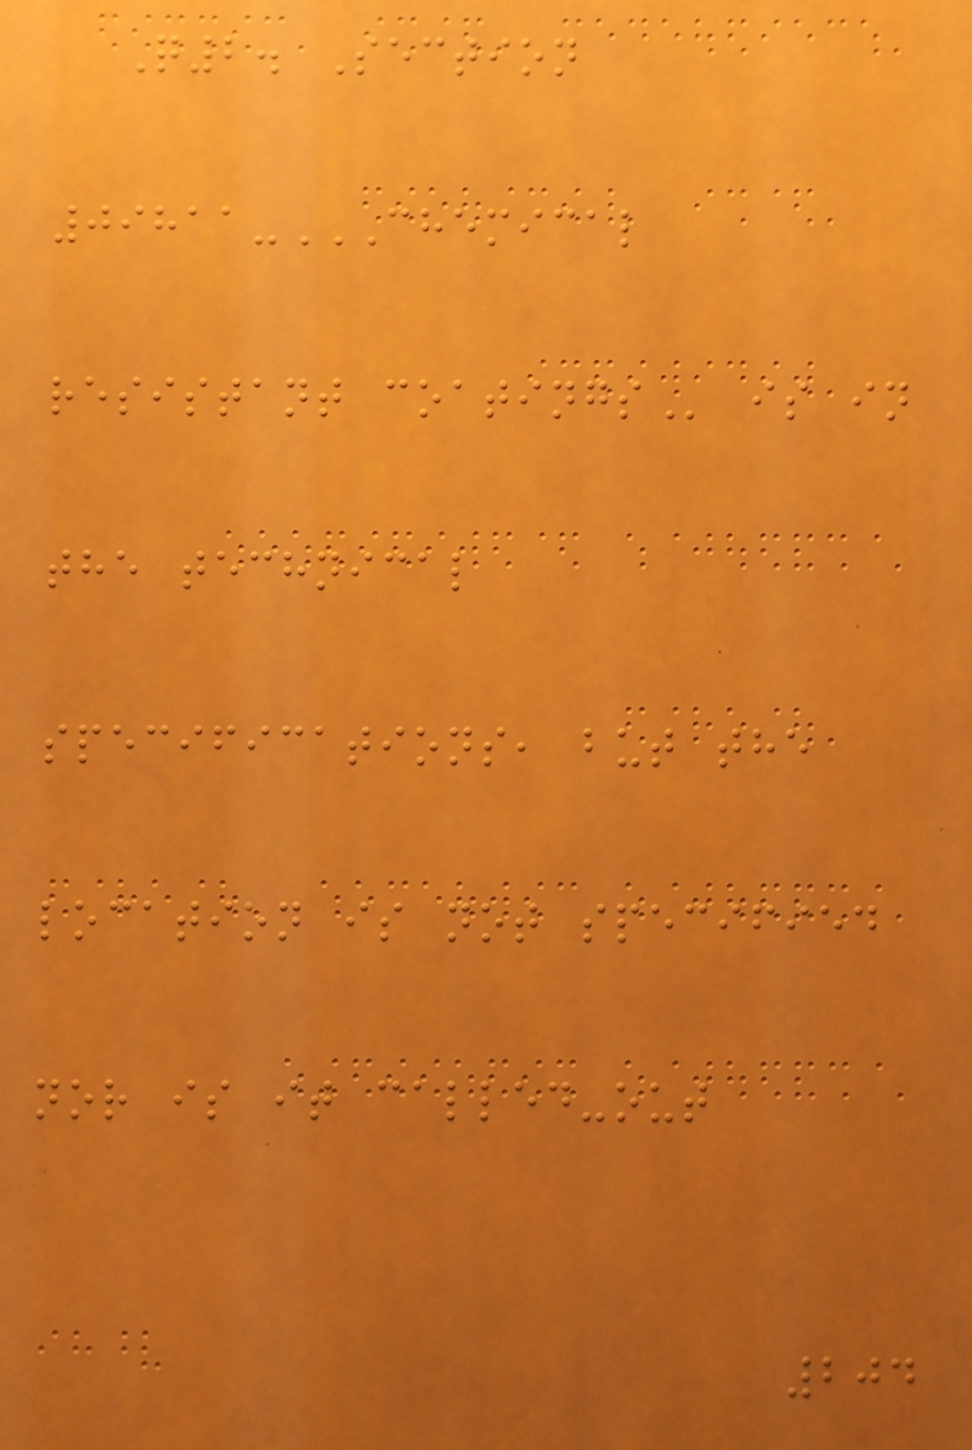Q2. Section
09811-CHEMICAL
RESISTANT COATINGS is in
the technical
specifications, but the
location is not specified
nor is it called-out
204
